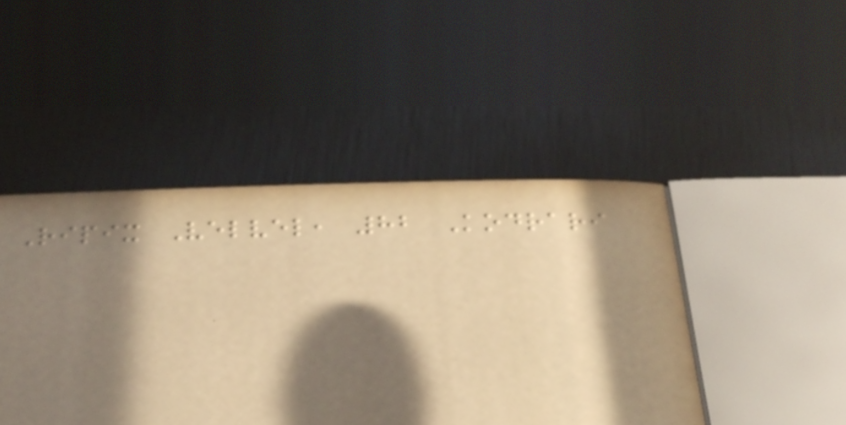Ripix Velvel, 82 Kodrari
